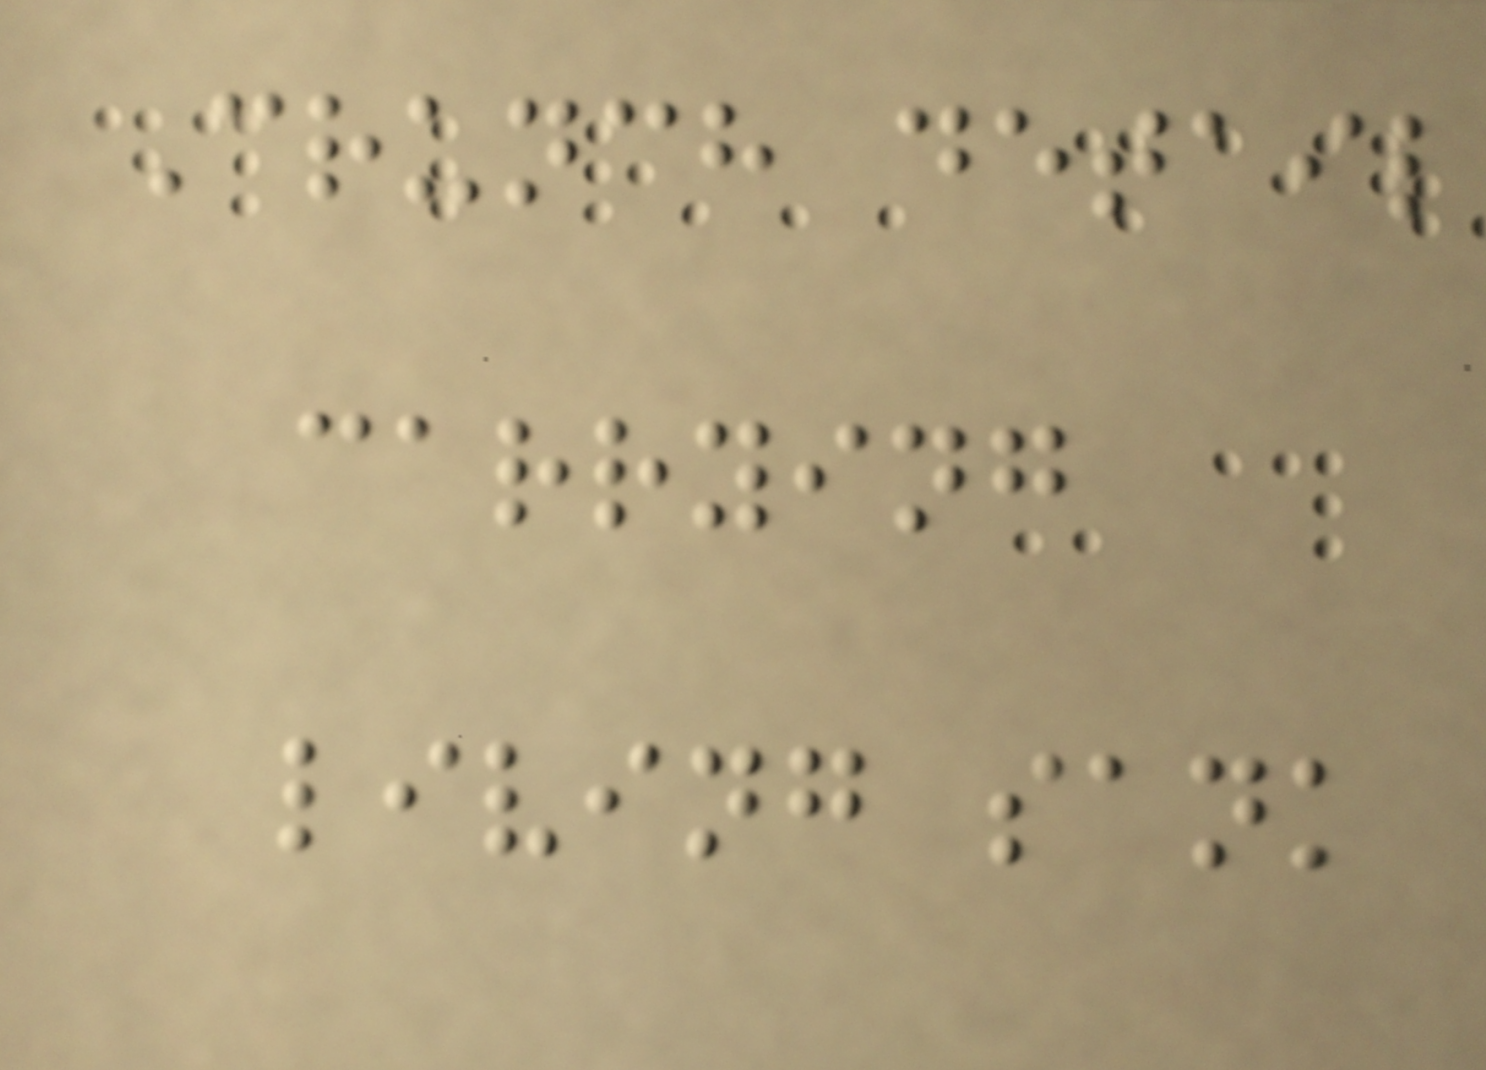Crunch detail
carrying
living sank
